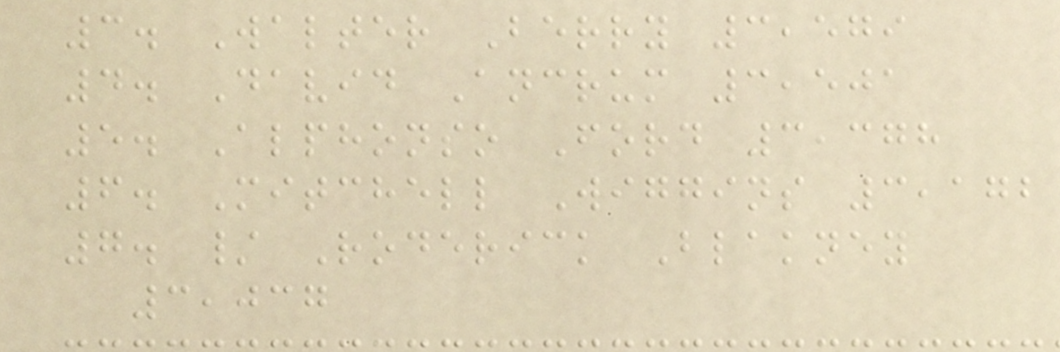3. Walter Berry 3,579
4. David Ancrum 3,501
5. Alphonso Ford 3,378
6. Mitchell Wiggins 3,172
7. / Roderick Blakney
3,037
